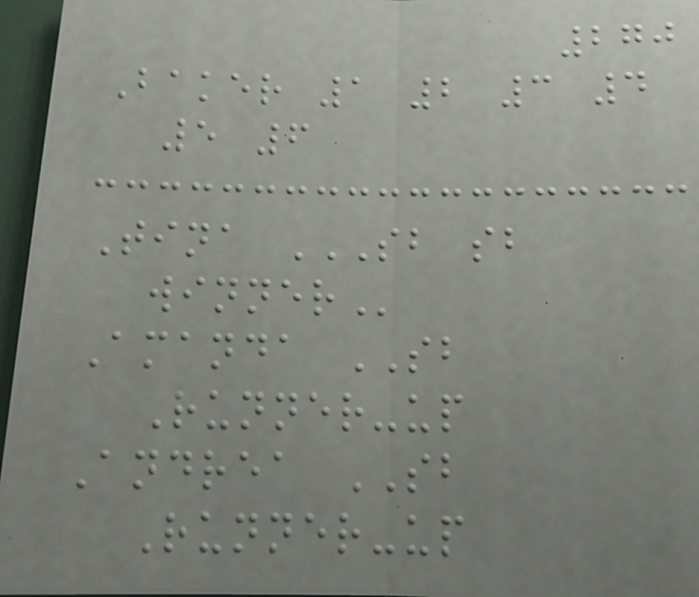270
Baker 1 2 3 4
5 6
Tina SB SB
WINNER
Amanda SB
Runner-up
Andrea SB
Runner-up
